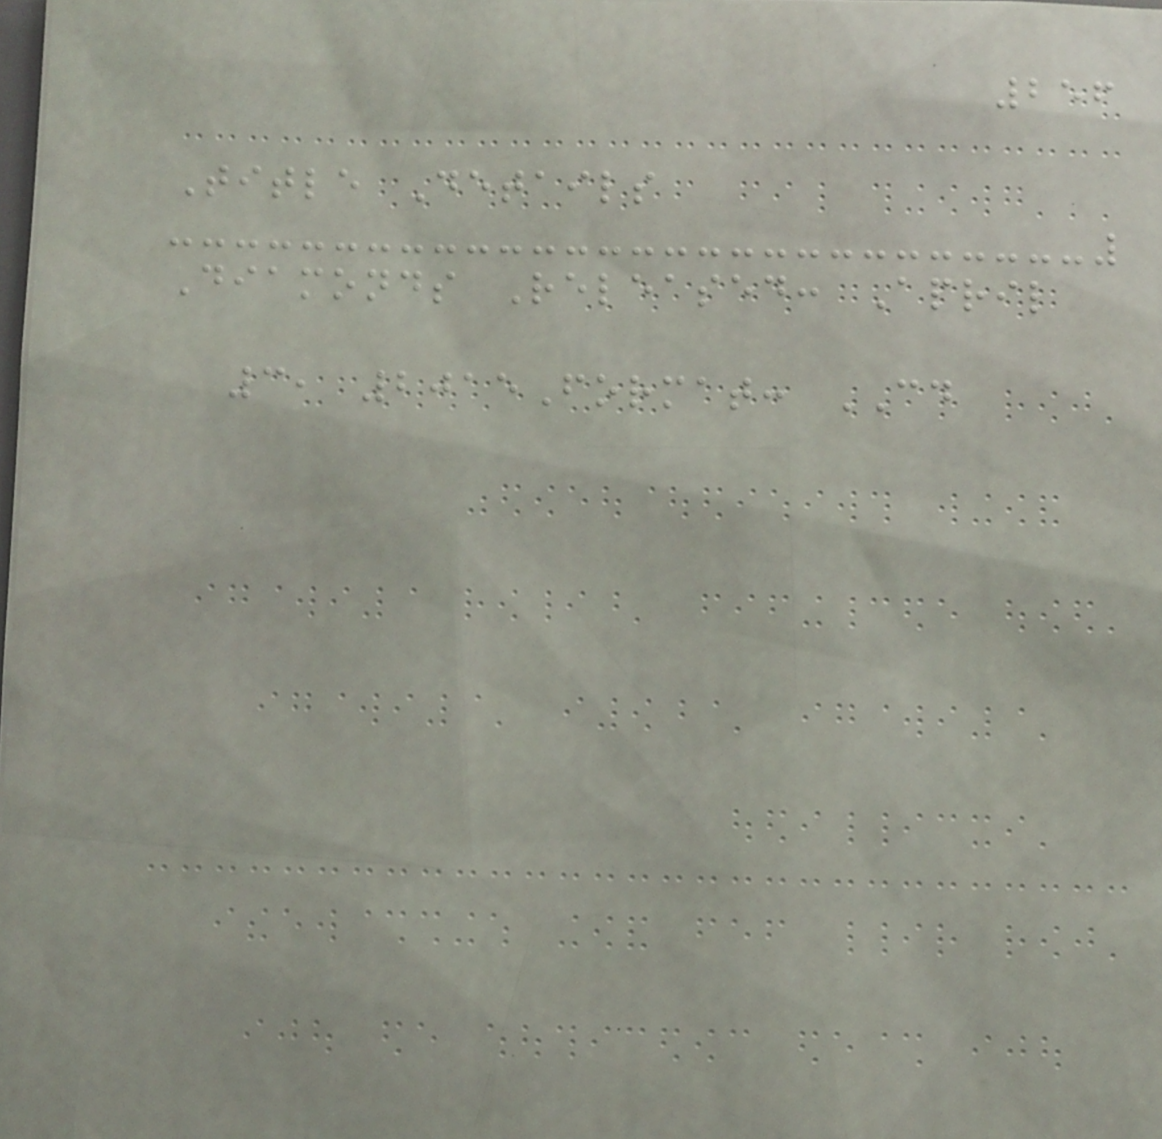256
Title Details
Diamonds Released: April
3, 2015Format: CD
